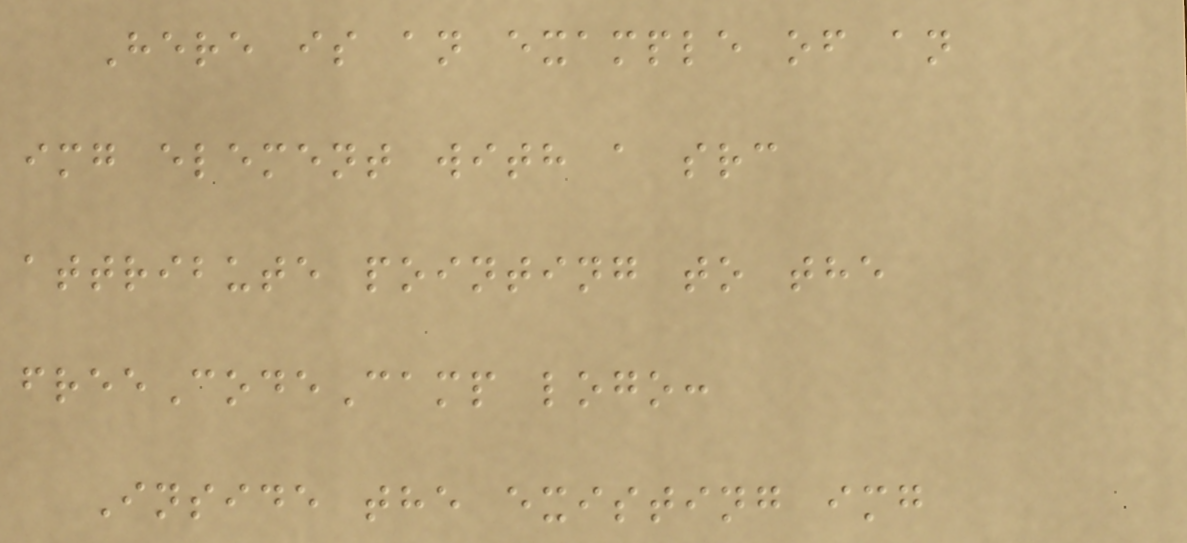Here is an example of an
img element with a src
attribute pointing to the
freeCodeCamp logo:
Inside the existing img
